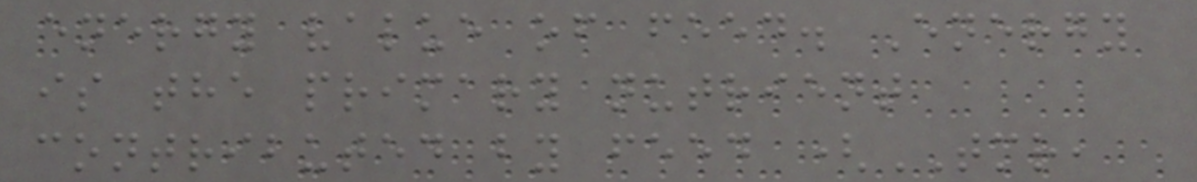energy value of feed. Energy
is the primary nutrient
contributed by feed (TMR,
